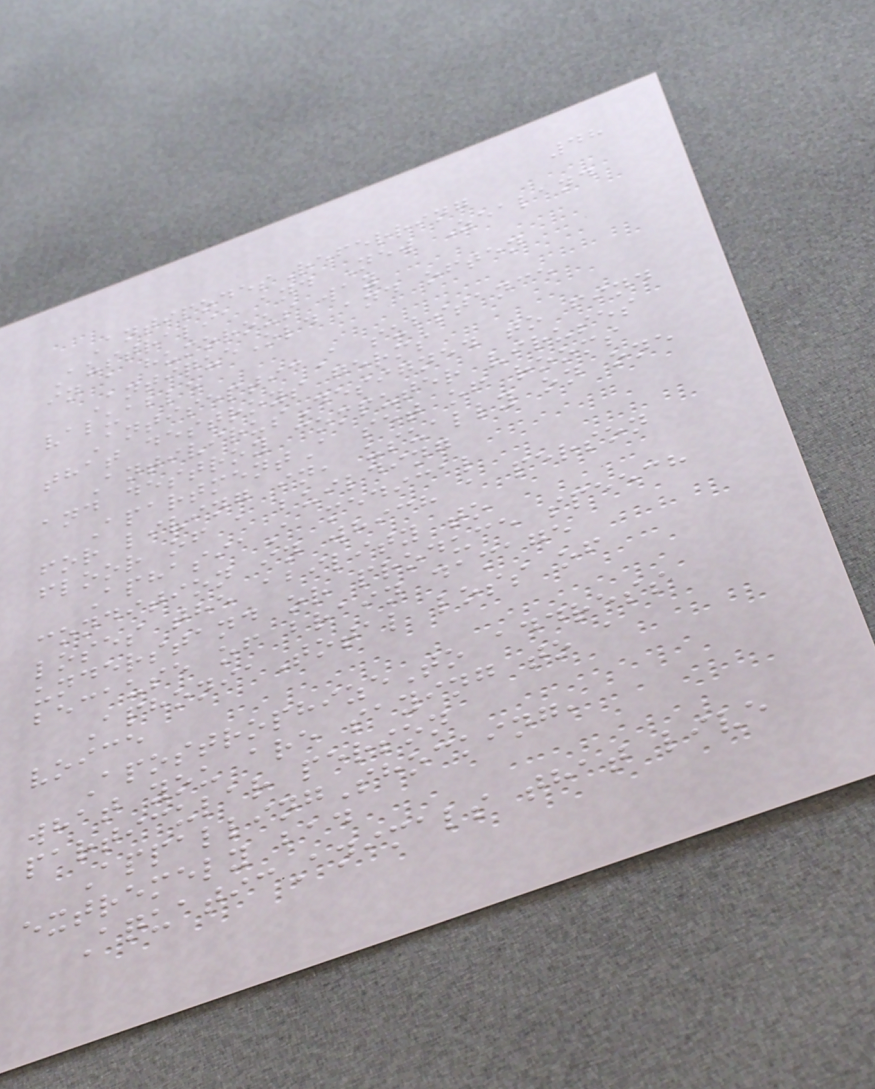48
AntipodesReferring
Australia and New Zealand
in a humorous way
AntiqueOld and often
valuable
AntisepticA substance
that destroys germs
AntivirusDesigned to find
and destroy computer viruses
ApartmentA set of rooms
for living in, usually on one
floor of a building
AphasiaA medical
condition in which a person
loses the ability to
understand or produce speech
because of brain damage
AphoniaTotal loss of
voice
ApostrophizeTo address
what you are saying to a
particular person
AppallingShocking,
extremely bad
AquaticAnimals that live
